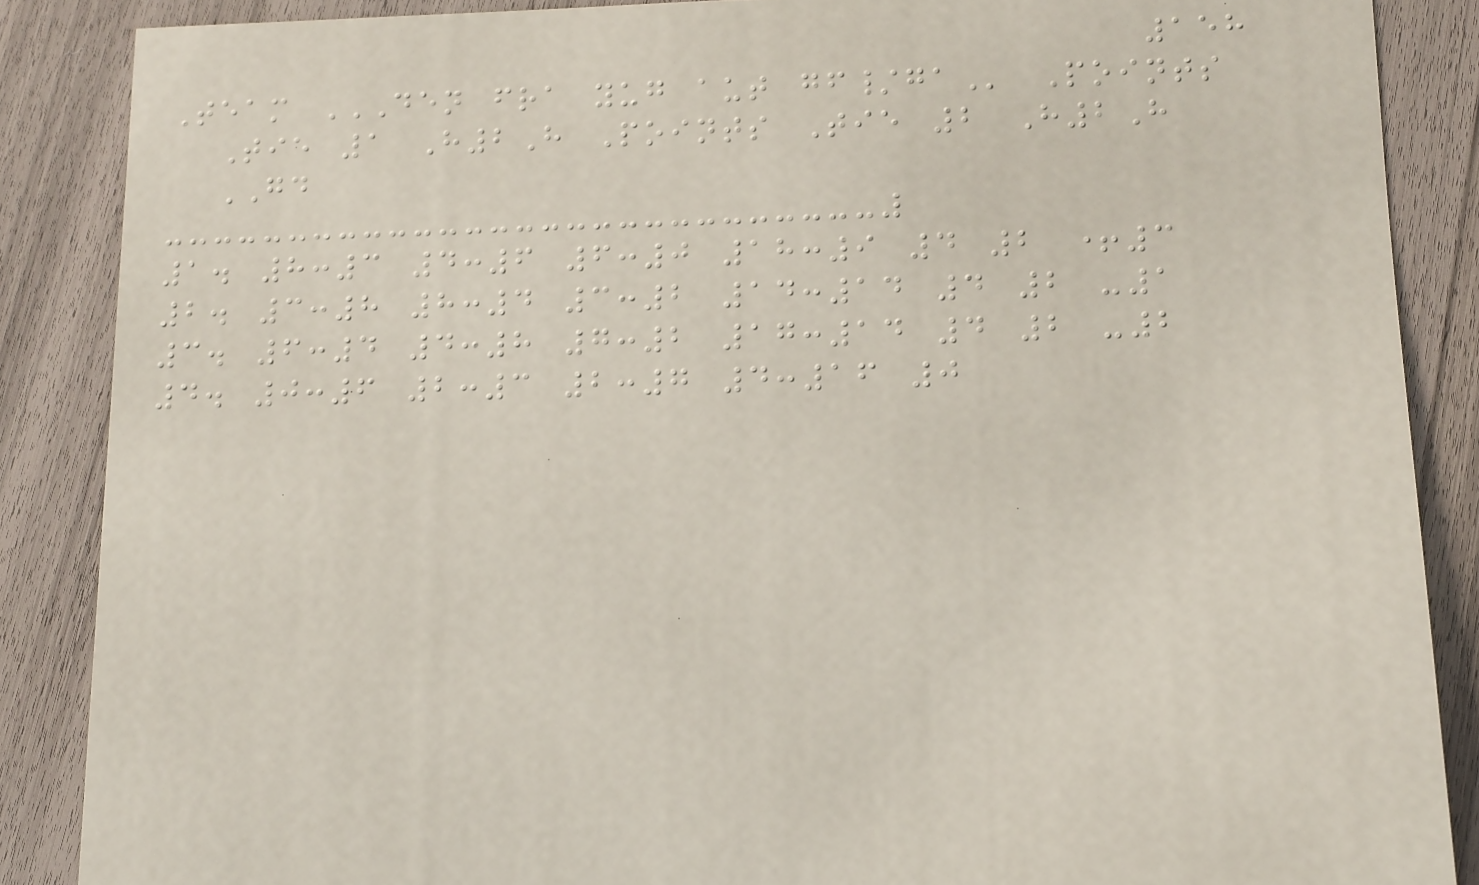158
Team DEN FRA YUG AUT GF/GA Points
Tie 1 H2H Points Tie 2 H2H
GD
1. 8:3 4:6 6:0 18:9 4 2 +3
2. 3:8 8:4 3:2 14:14 4 2 -1
3. 6:4 4:8 7:2 17:14 4 2 -2
4. 0:6 2:3 2:7 4:16 0
